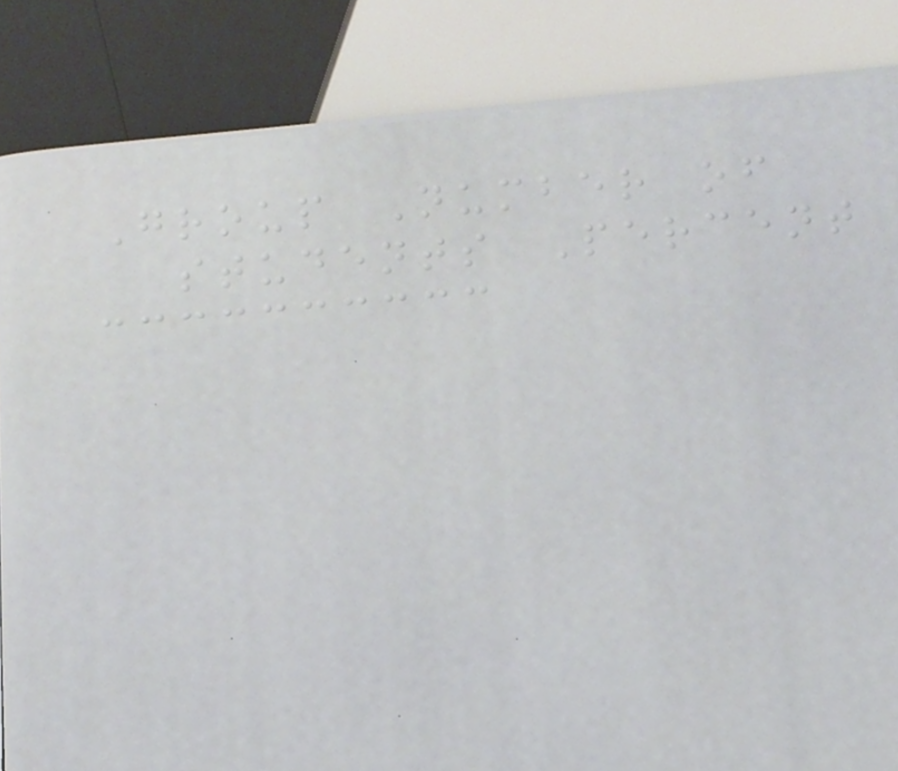Group Number of
students Percent
